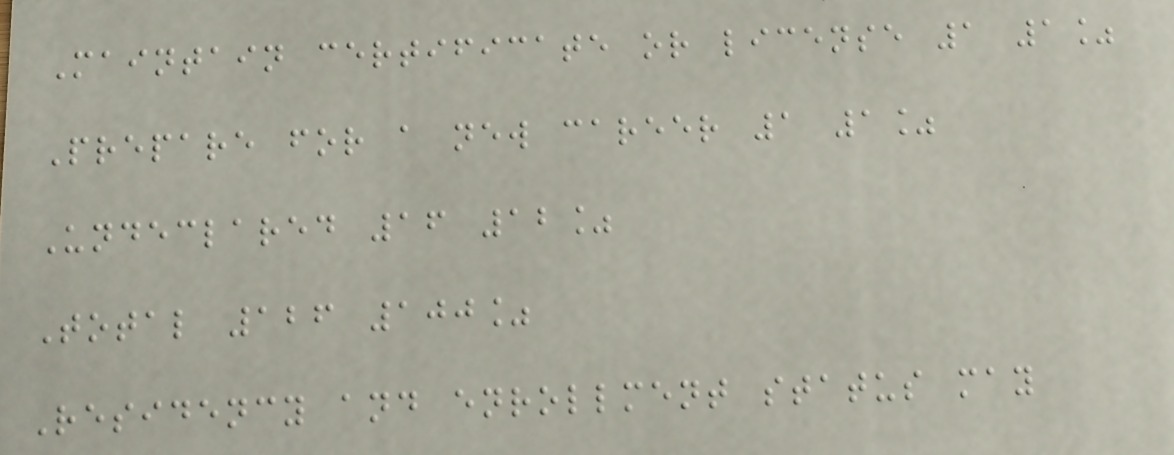Maintain certificate or license 1 1%
Prepare for a new career 1 1%
Undeclared 16 12%
Total 126 100%
Residency and enrollment status may
